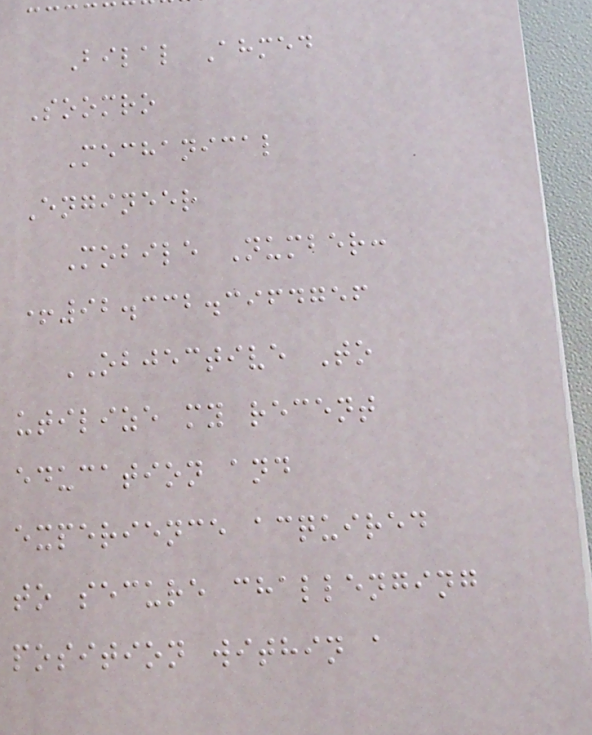Bilal Ahmed
Soomro
Mechanical
Engineer
Mobile Number:
+92.332.3964756
OBJECTIVE To
utilize my recent
education and
experience acquired
to secure challenging
position within a
